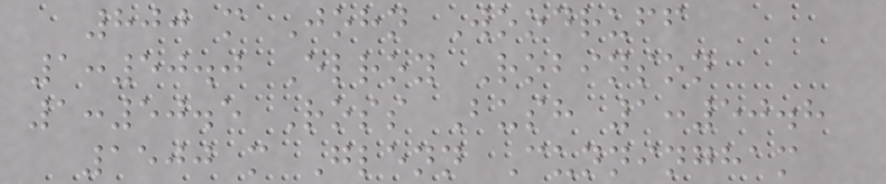800 m John Woodruff
1:50.0 Elroy Robinson
1:50.5 Ross Bush 1:50.8
1500 m Glenn Cunningham
